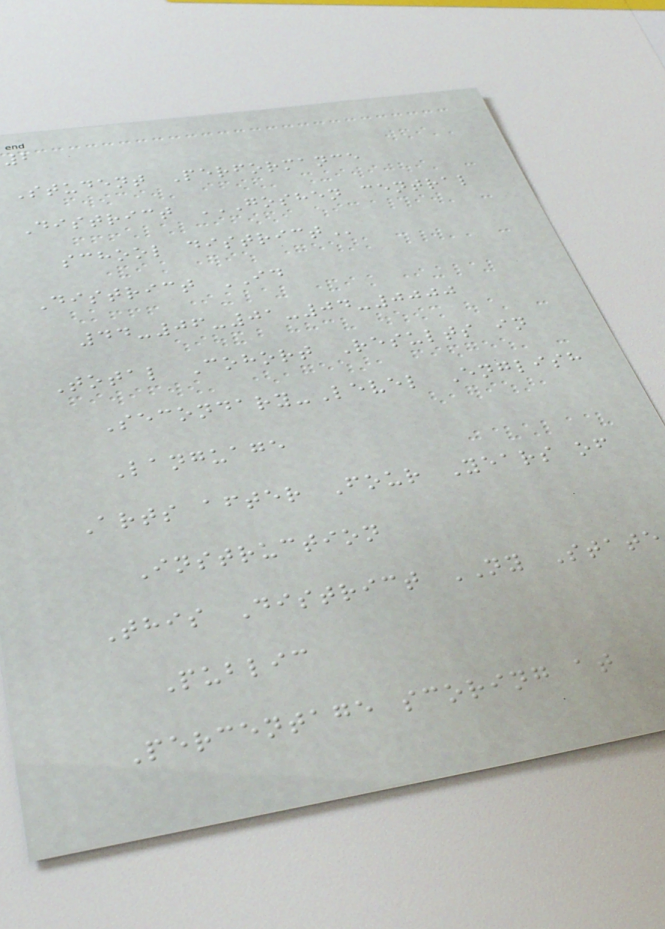2
Student Performance
District GOSHEN CENTRAL
SCHOOL DISTRICT
District ID
44-06-01-04-0000
Total Cohort Results in
Secondary-Level English
Language
Arts after Four Years of
Instruction
This District NY State
Public
Percentage scoring at
